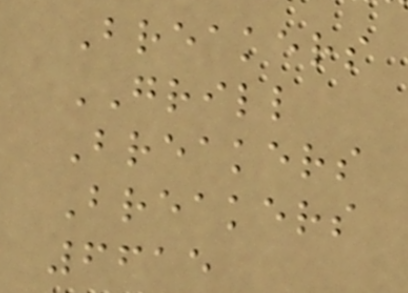Breakers
GRILL
Breakers
Breakers
6615
